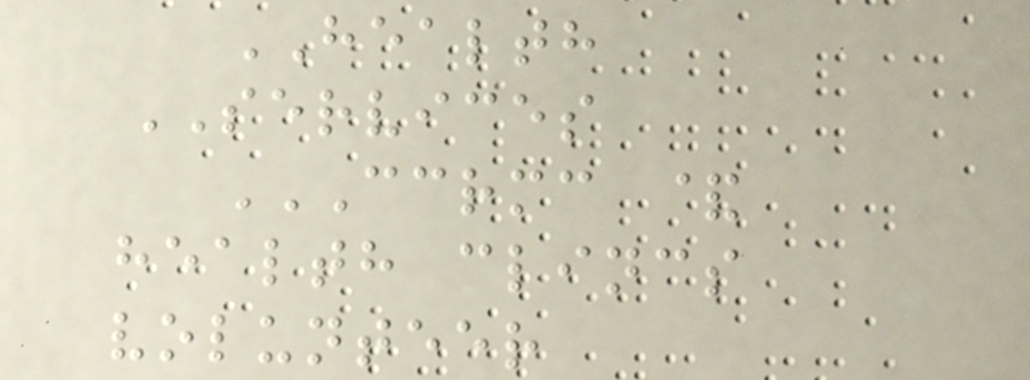HEALTH
SERVICES
CCRMC &
HEALTH CLINCS
VOLUNTEER
